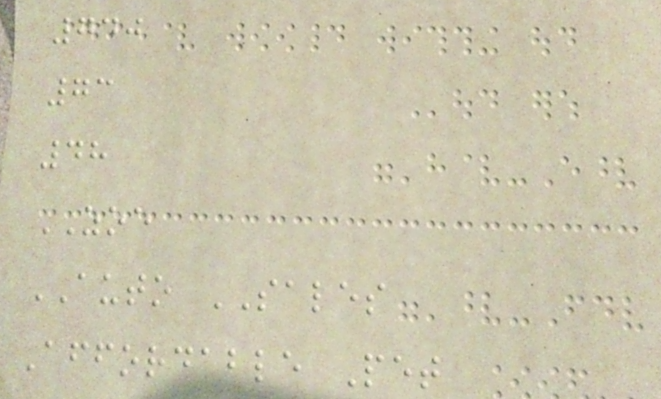740
73
48
ZOE
AUTO SALES
Affordable Pet
